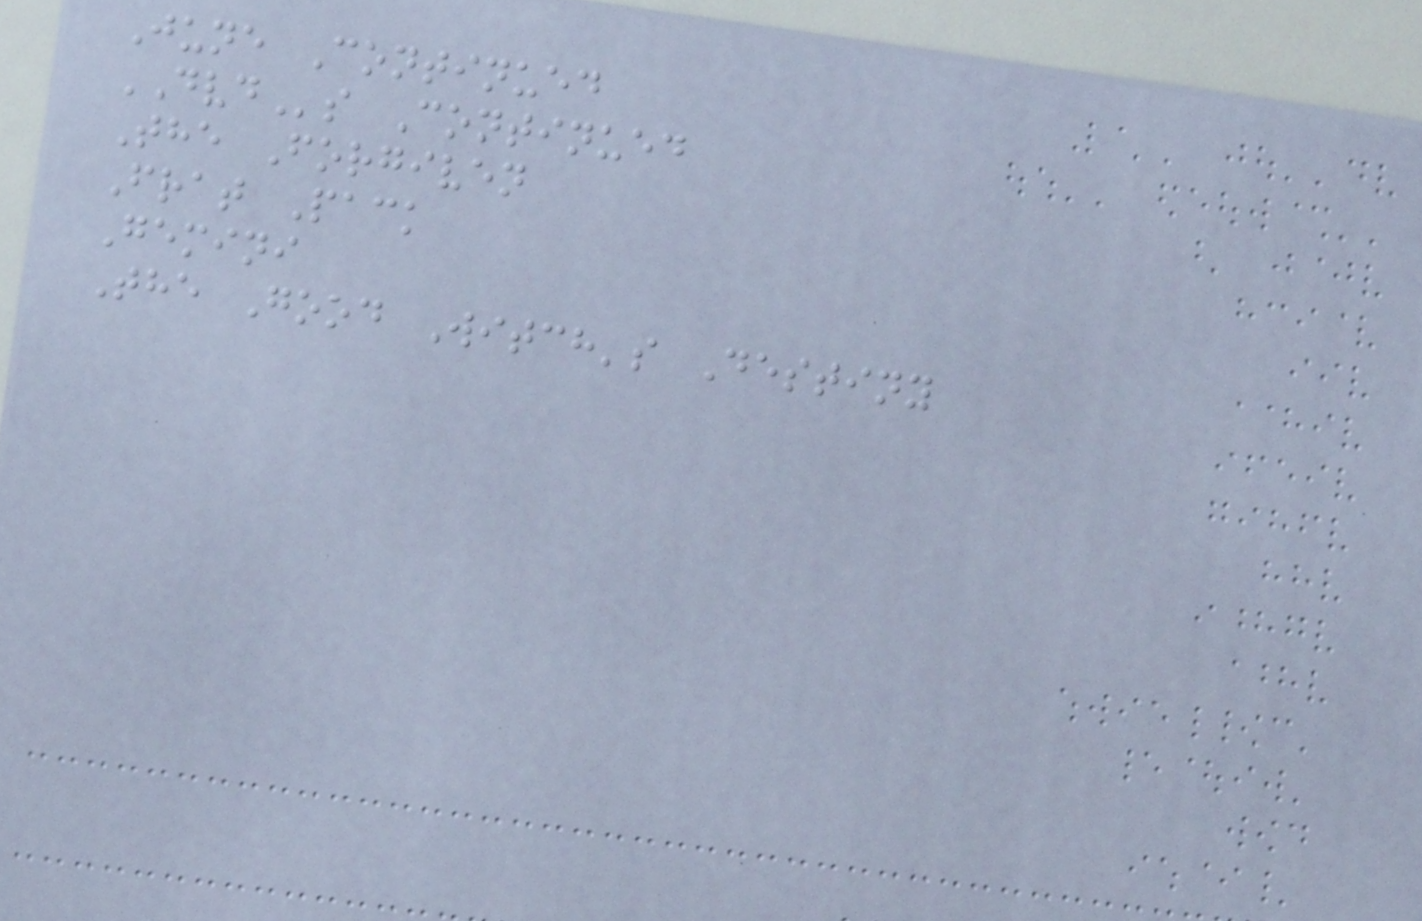June Continued
DVDs Continued
The Forgiven
Frat Pack
Gemini
The Good Witch's Destiny
